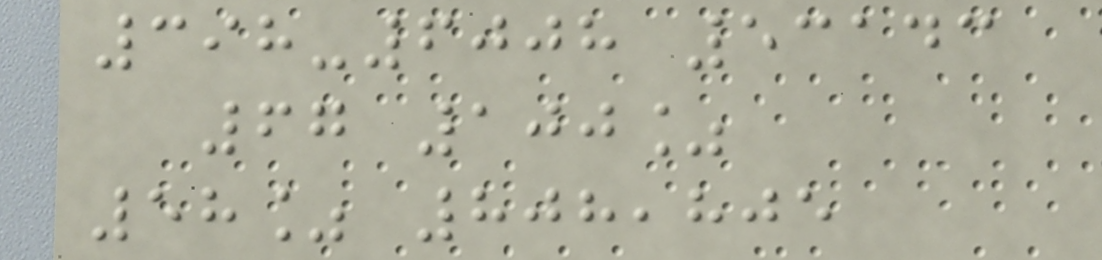398-6008 53143
67 100%
58% 808,805
